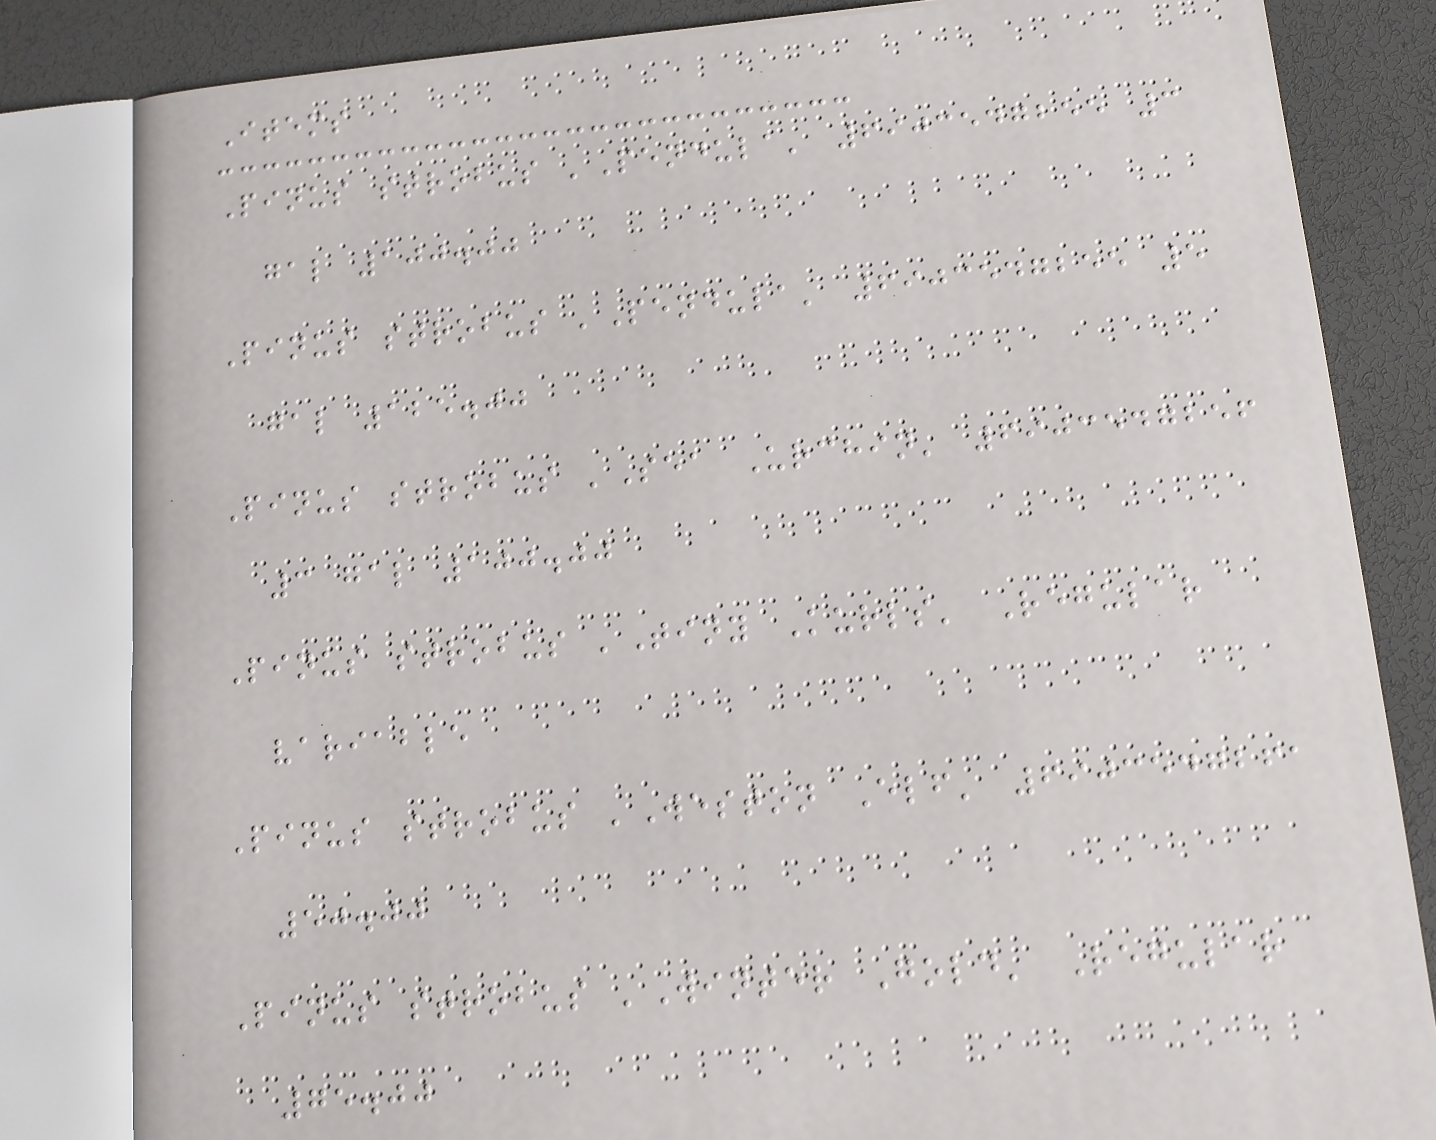Items
Pinus strobus 'Pendula' 6903547255 3
gal 100.00
Pinus strobus 'Pendula' 6903547255 5
gal 125.00
Pinus strobus 'Sea Urchin' 6903547256
3 gal 100.00
Pinus strobus 'Tiny Kurls' Regular
variable
Pinus strobus 'Weston Elf' 6903547261
50.00
Pinus strobus 'Winter Gold' Regular
75.00
